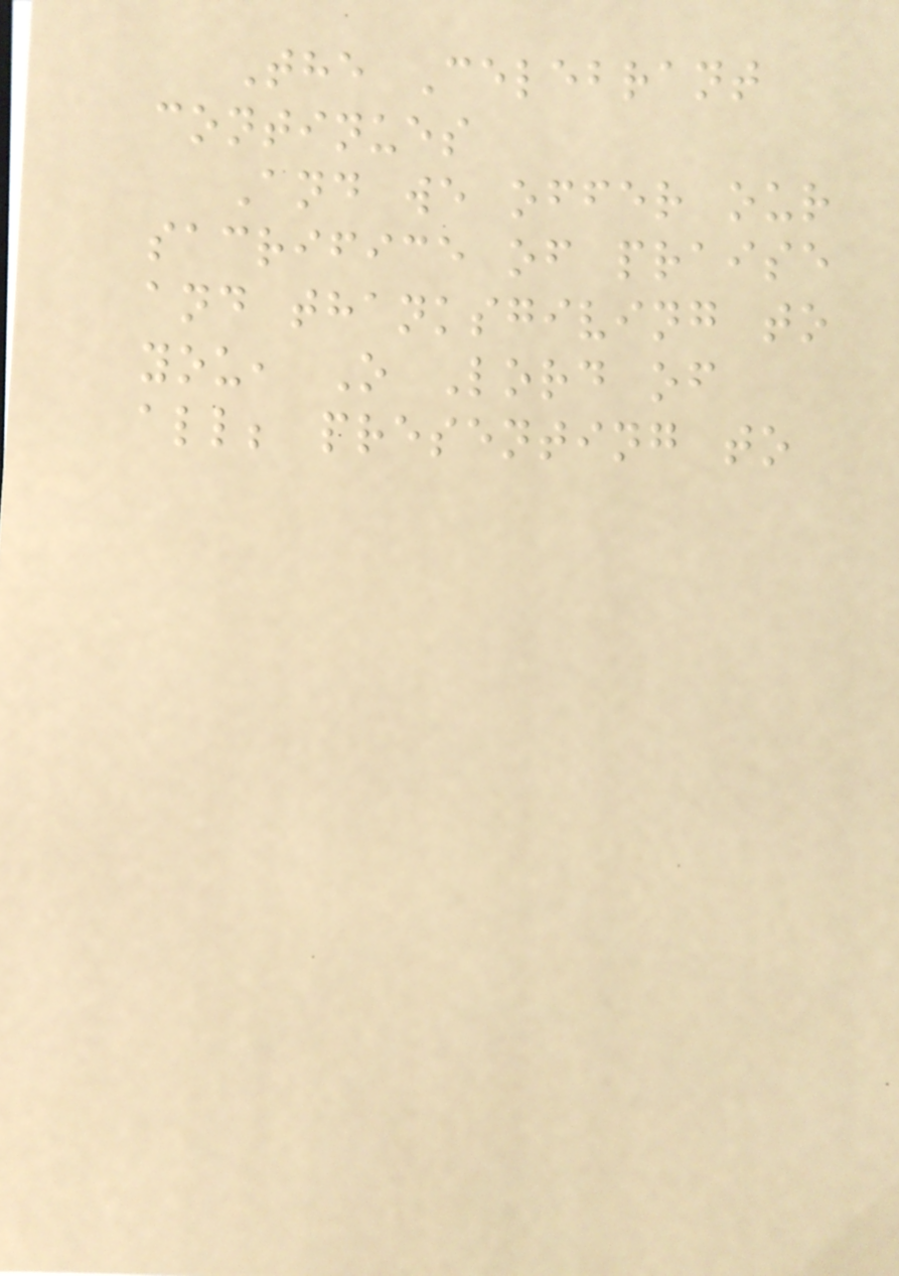The Celebrant
continues
And we offer our
sacrifice of praise
and thanksgiving to
you, O Lord of
all; presenting to
